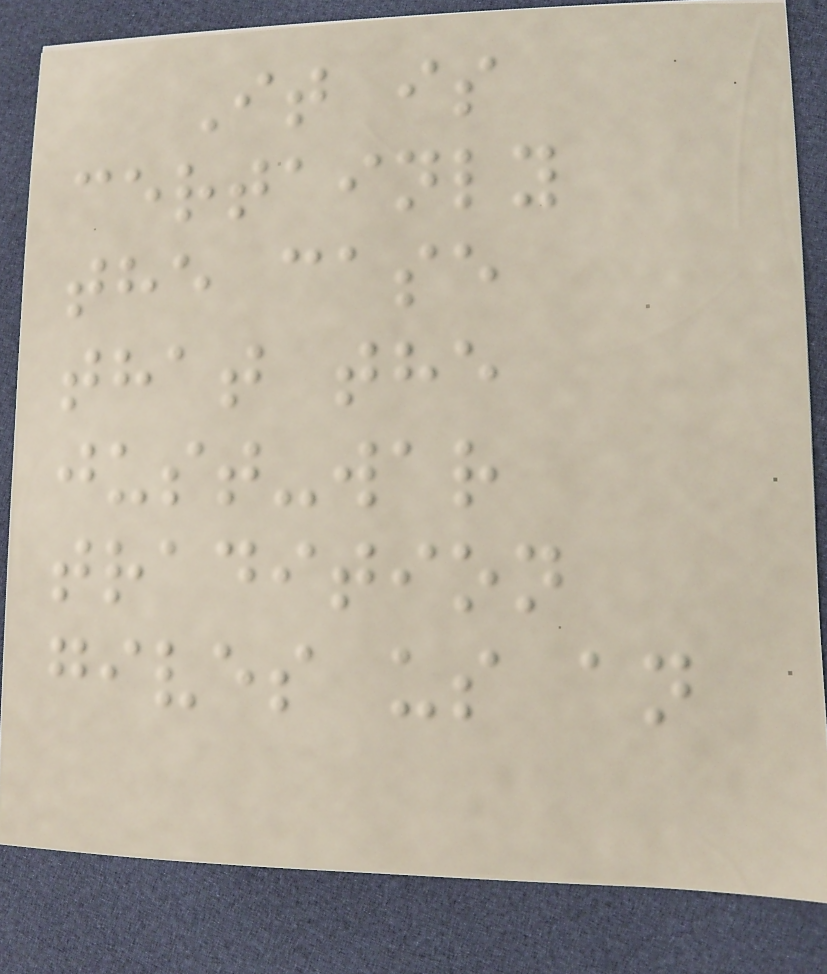It is
certainly
the case
that the
just-war
tradition
gives us an
